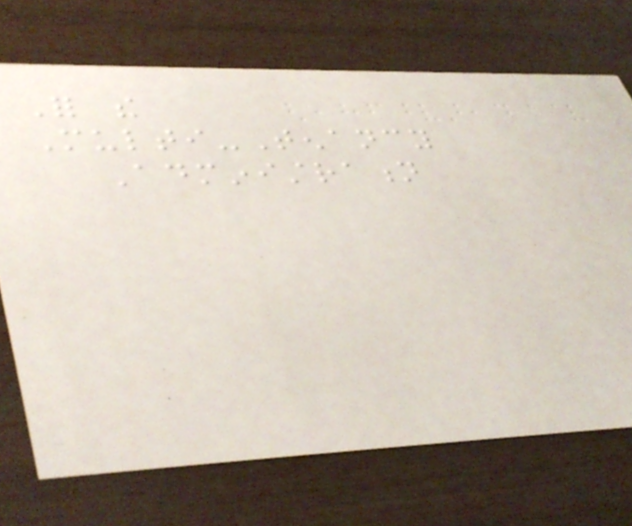For the
Multi-Tenancy
Administration
